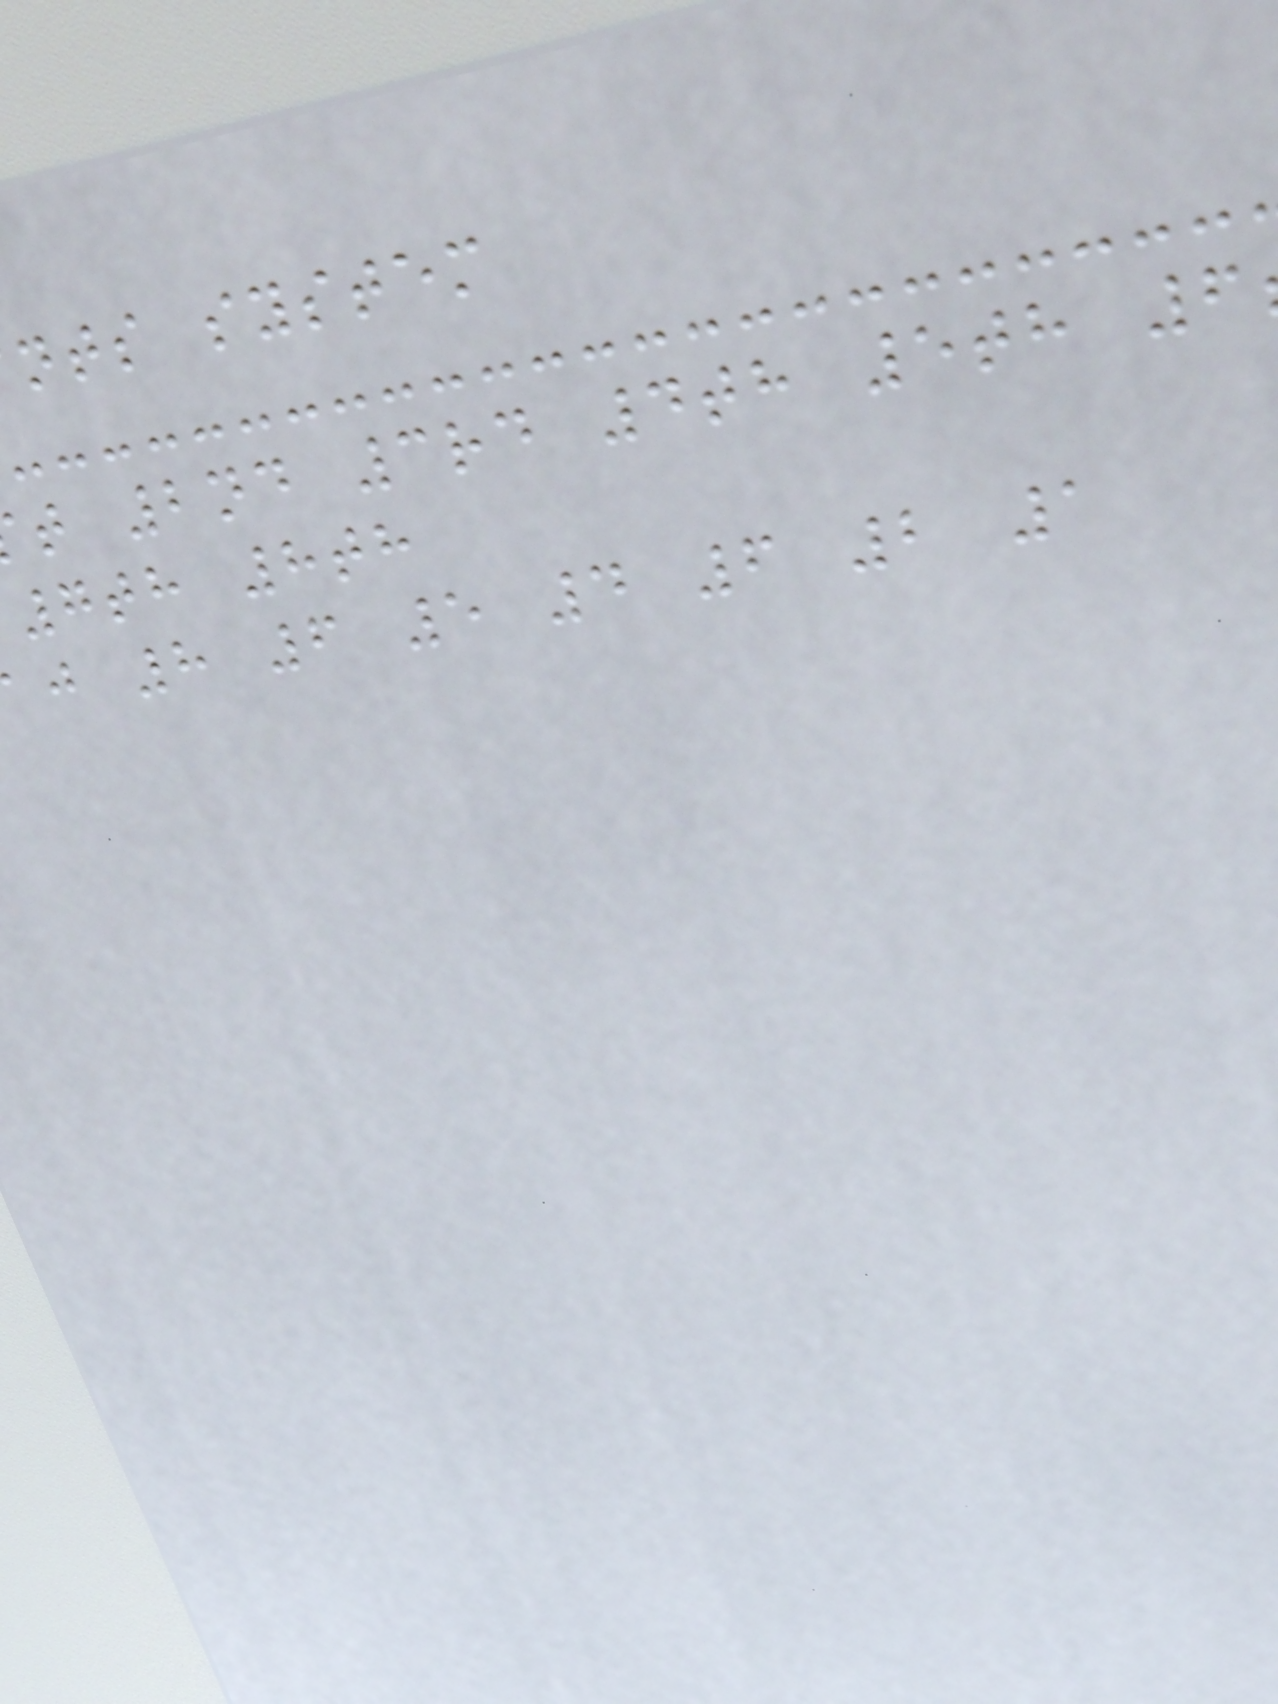nts system
t 2nd 3rd 4th 5th 6
7th 8th
j 8 6 5 4 6 2 1
